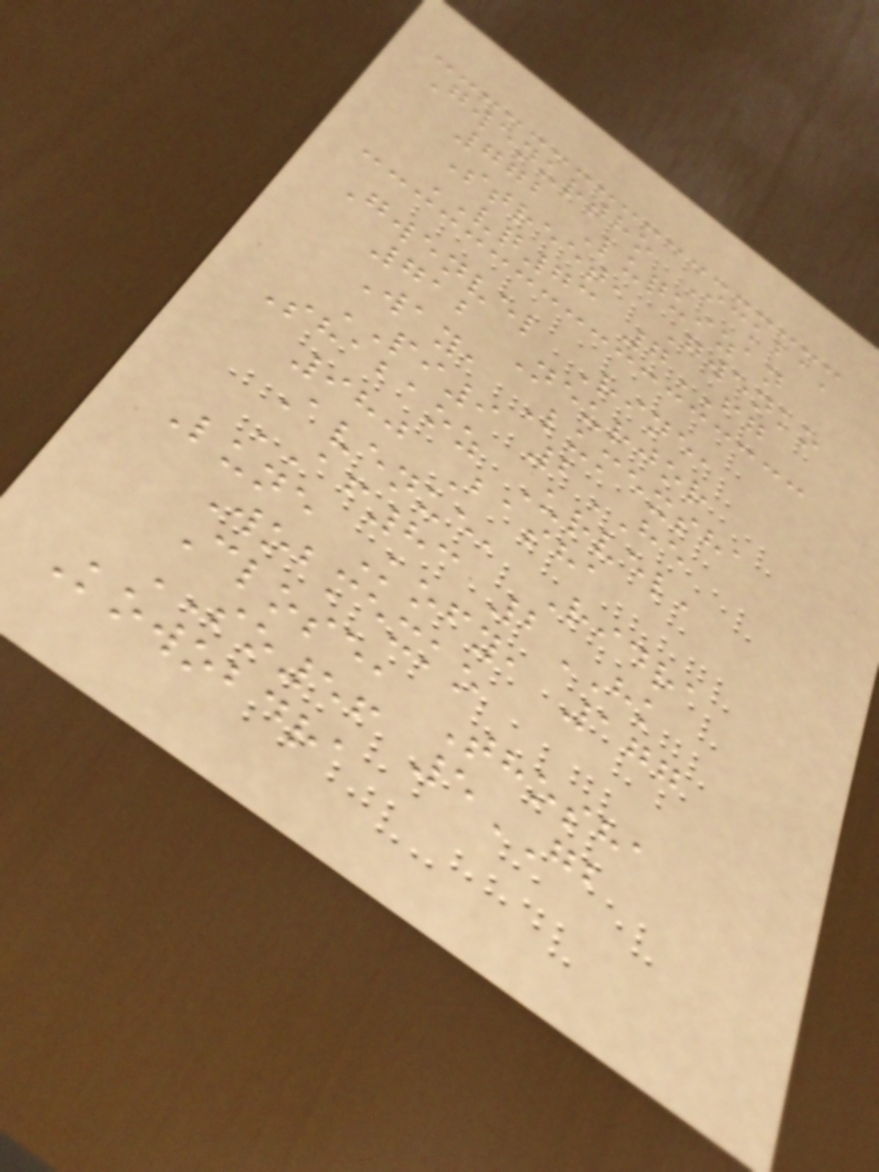Gwenurtho Ickba,
772 Luquizan
Street, Gwenko
VQ73 7FG
Gwenvel Rine,
712 Neurjor
Way, Lumexsha
PI9 2HE
Shabaoz Urvel,
980 Basha
Avenue, Ridra
AF83 2HK
Lune Kofy, 177
Wobmexko
Close, Thosha
SO56 5GB
Kowobdra
